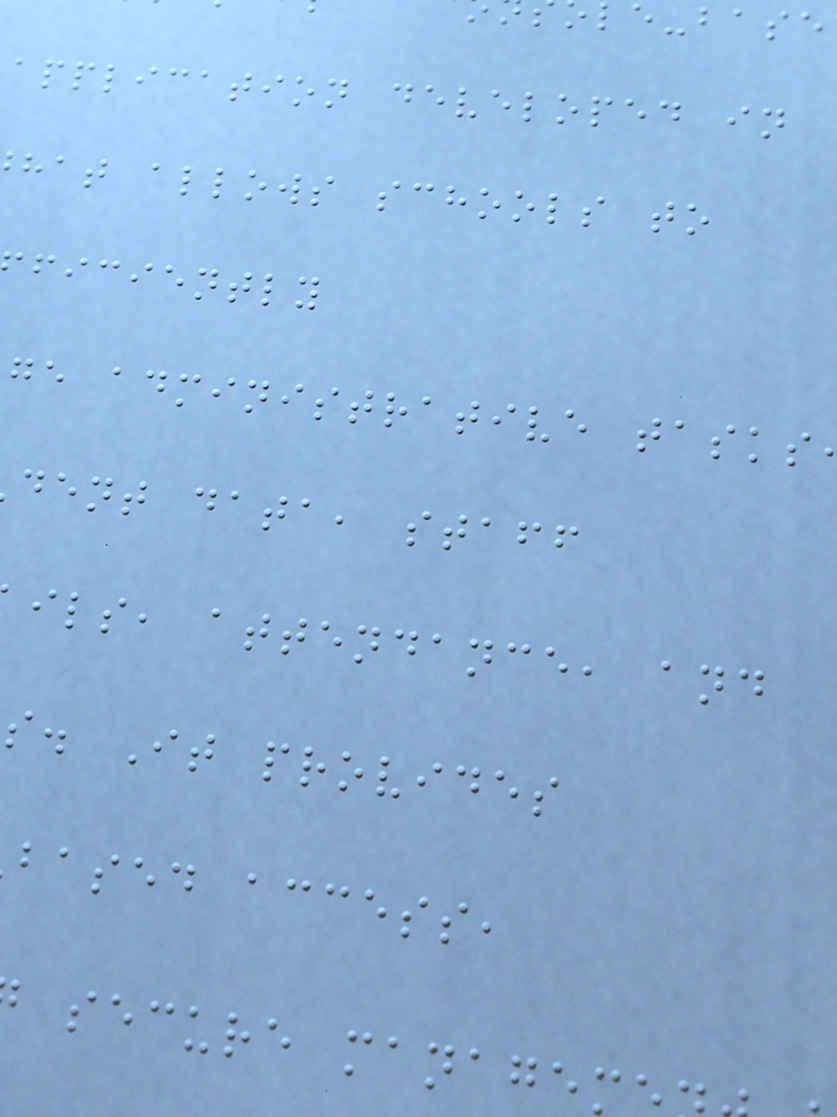application developed in
hat allows schools to
ficiently
ge administrative tasks
dent data, staff
ils, attendance, and
s. It provides
based access,
secure manage
